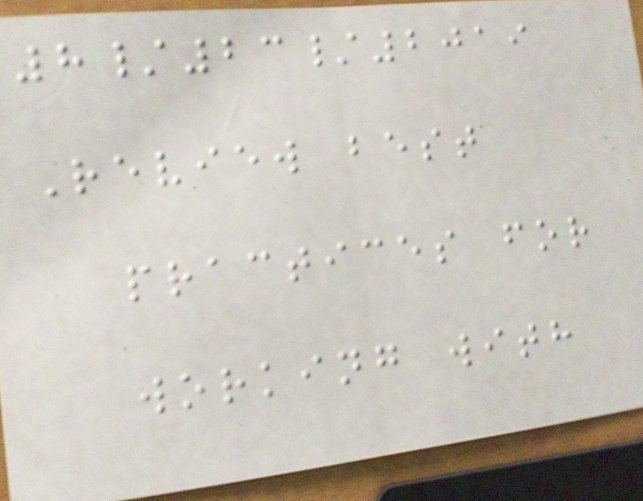8/23/2019
Review best
practices for
working with
